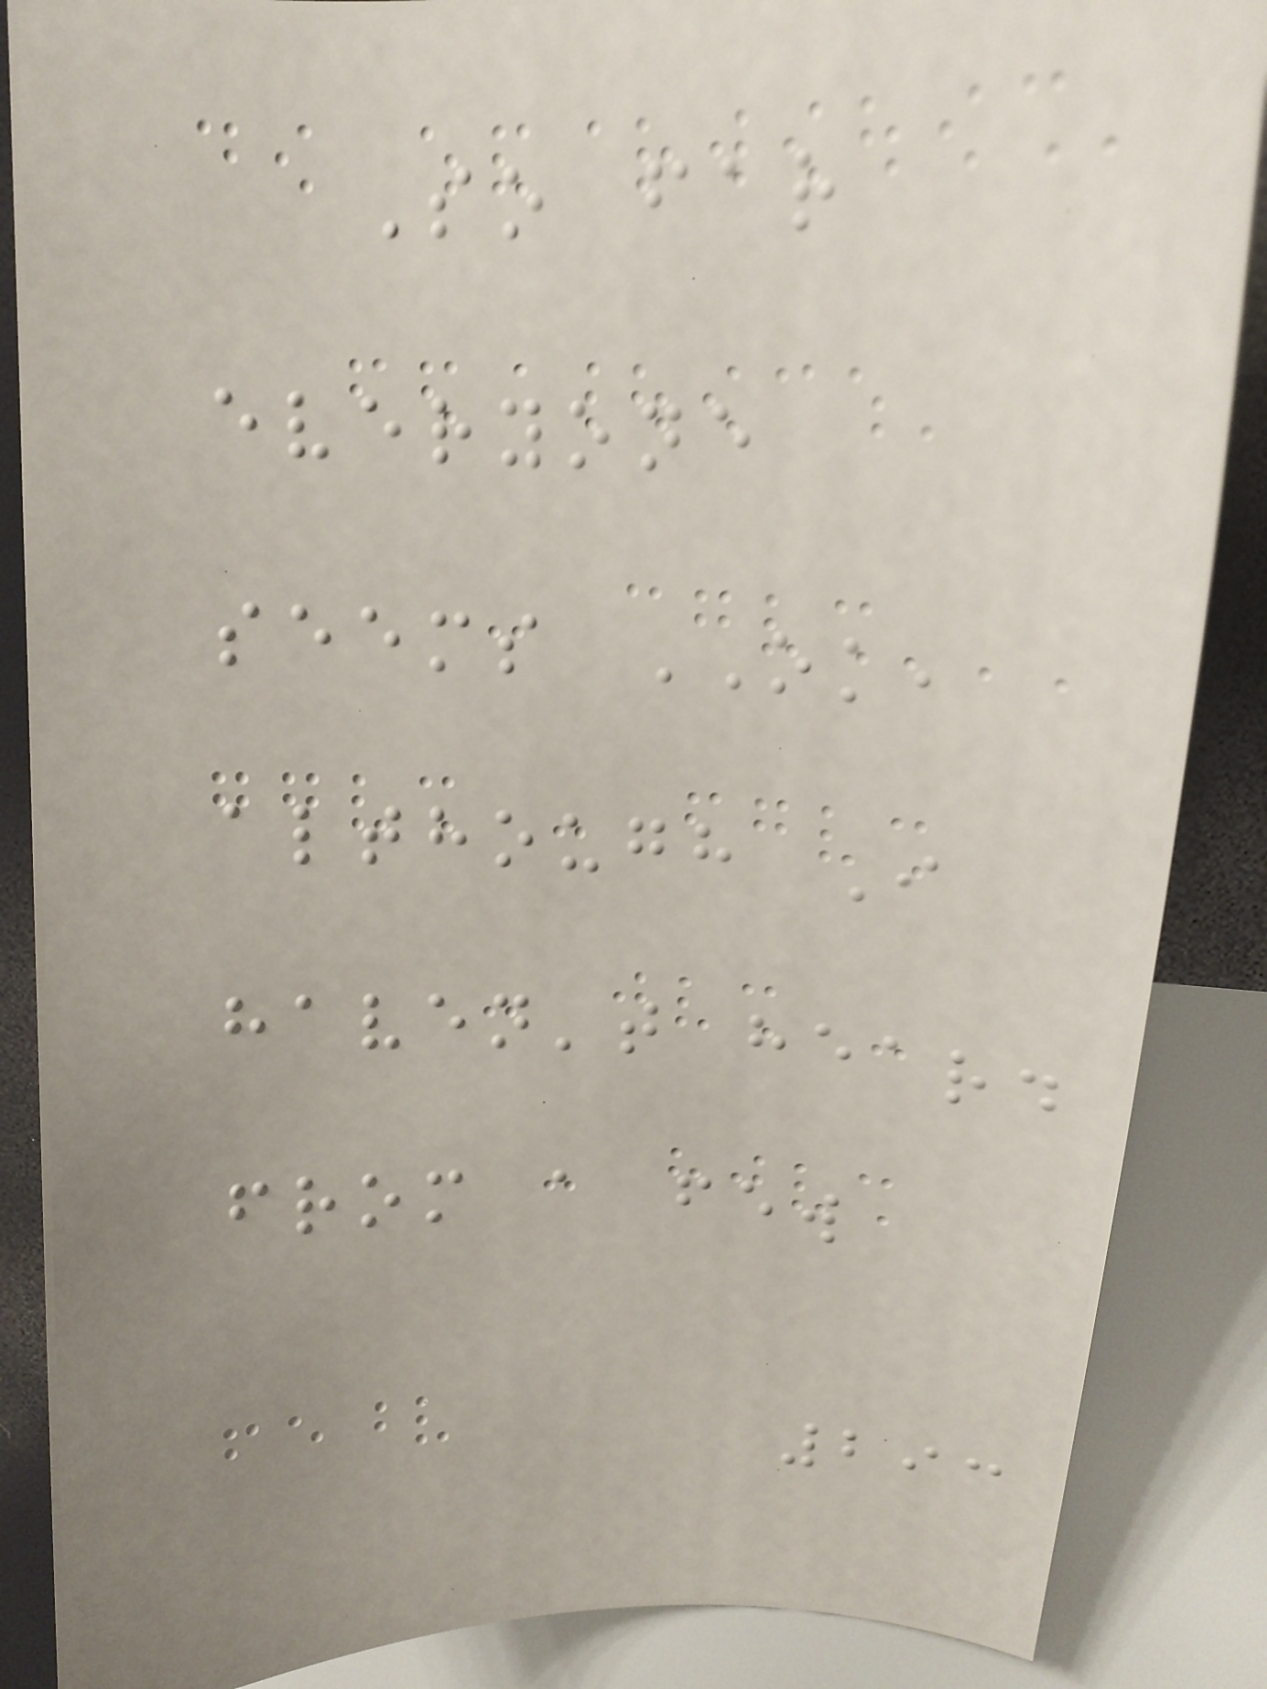So far
everyone
seems OK,
although I
haven't heard
from a few
293
